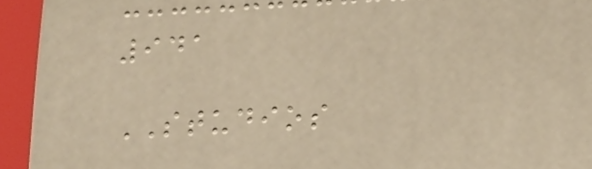941
STUDIOS
